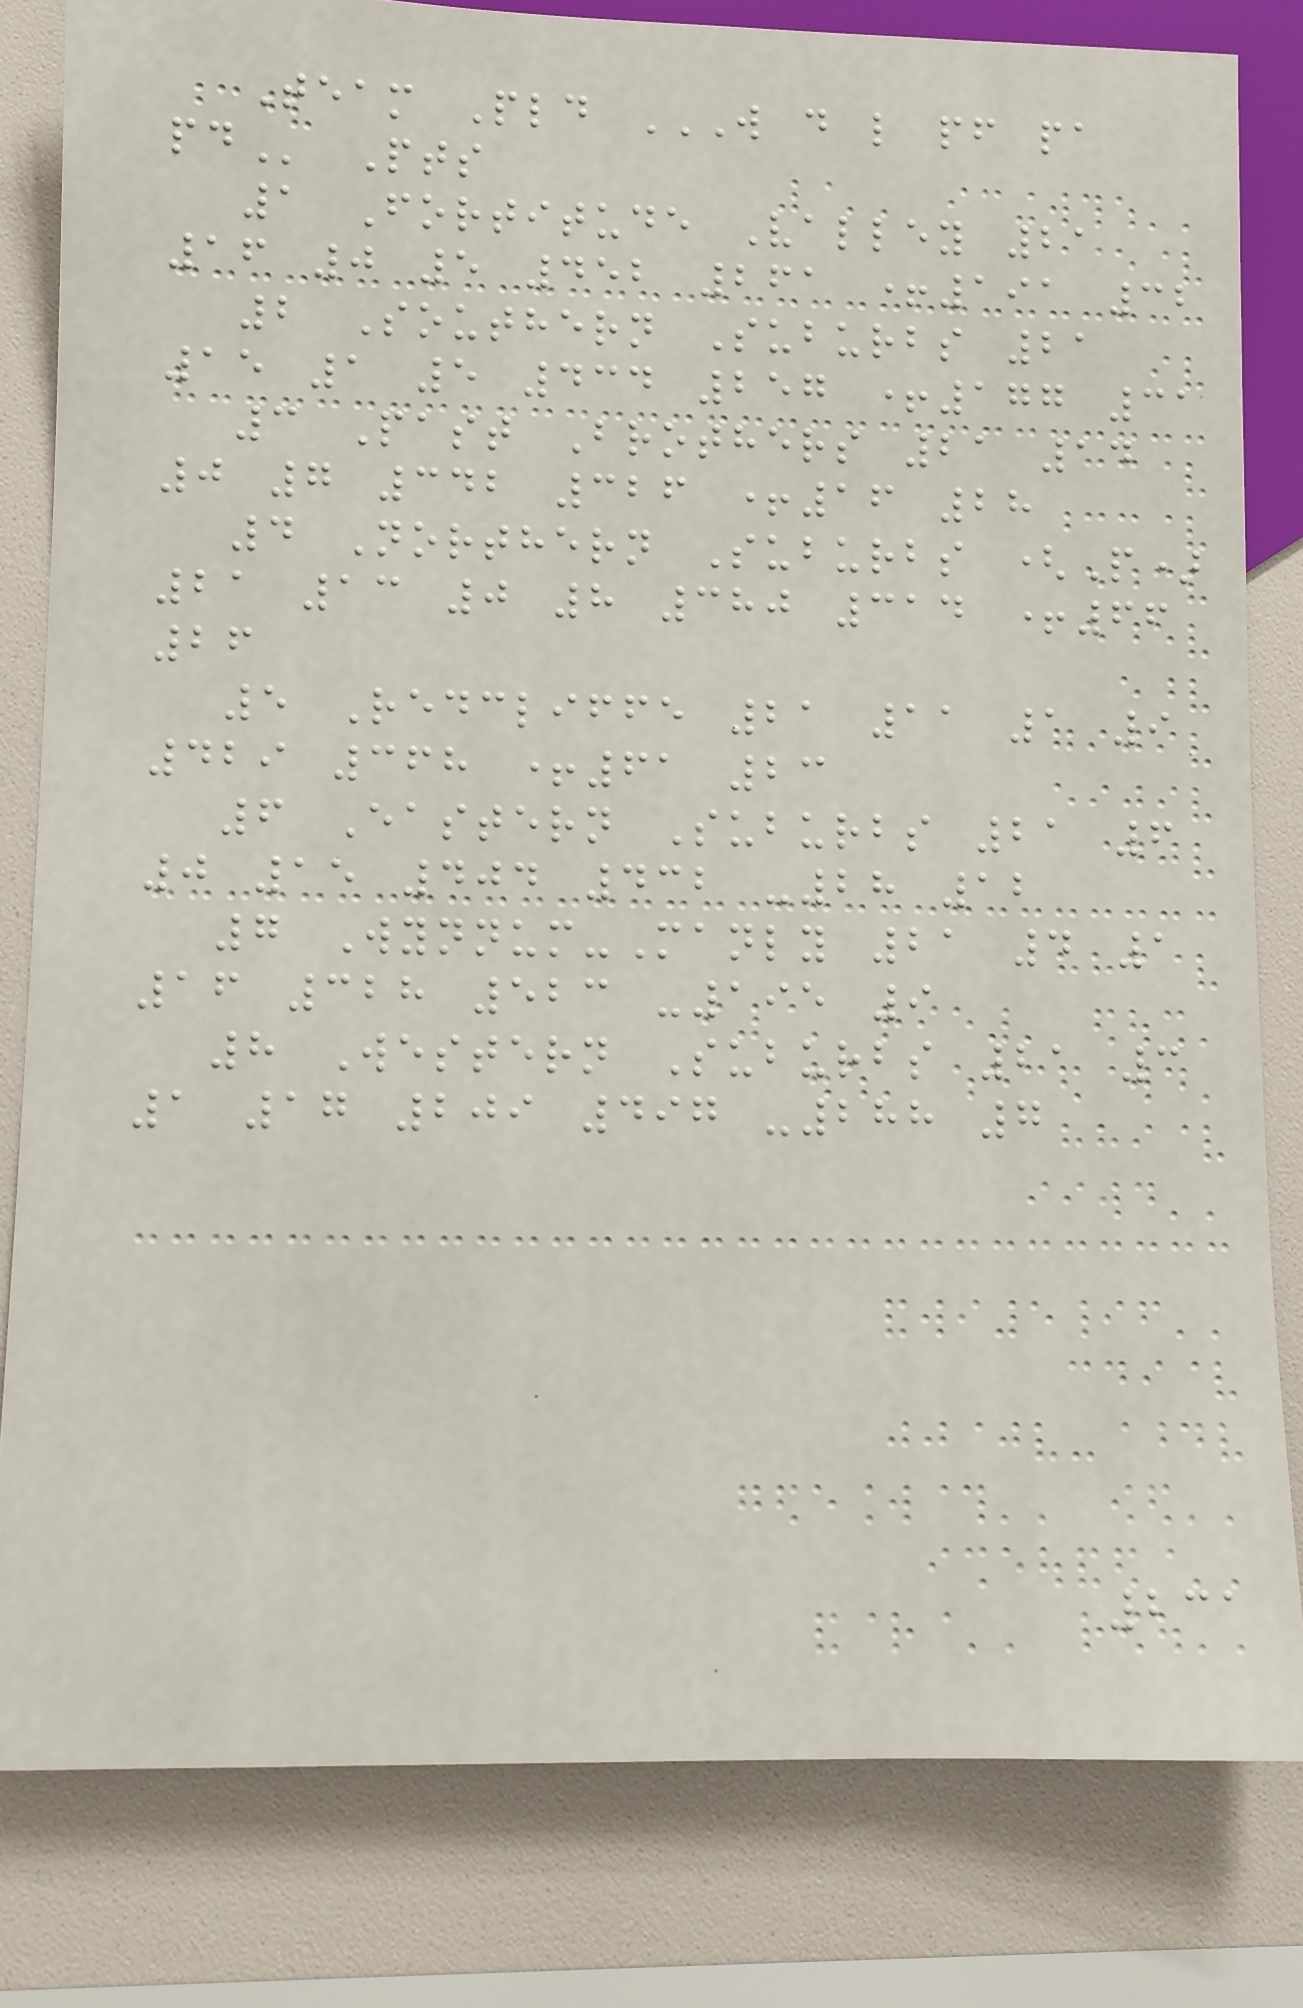Team Pld W D L PF PA
PD Pts
1 Fortitude Valley 21
16 0 5 452 261 +191 32
2 Southern Suburbs 21
15 1 5 434 257 +177 31
3 Past Brothers 21 14
0 7 342 326 +16 28
4 Northern Suburbs (P)
21 13 0 8 380 314 +66
26
5 Redcliffe 21 11 1 9
429 368 +61 23
6 Eastern Suburbs 21 6
0 15 404 432 -28 12
7 Wynnum-Manly 21 4 1
16 328 523 -195 9
8 Western Suburbs 21 3
1 17 209 497 -288 7
231
